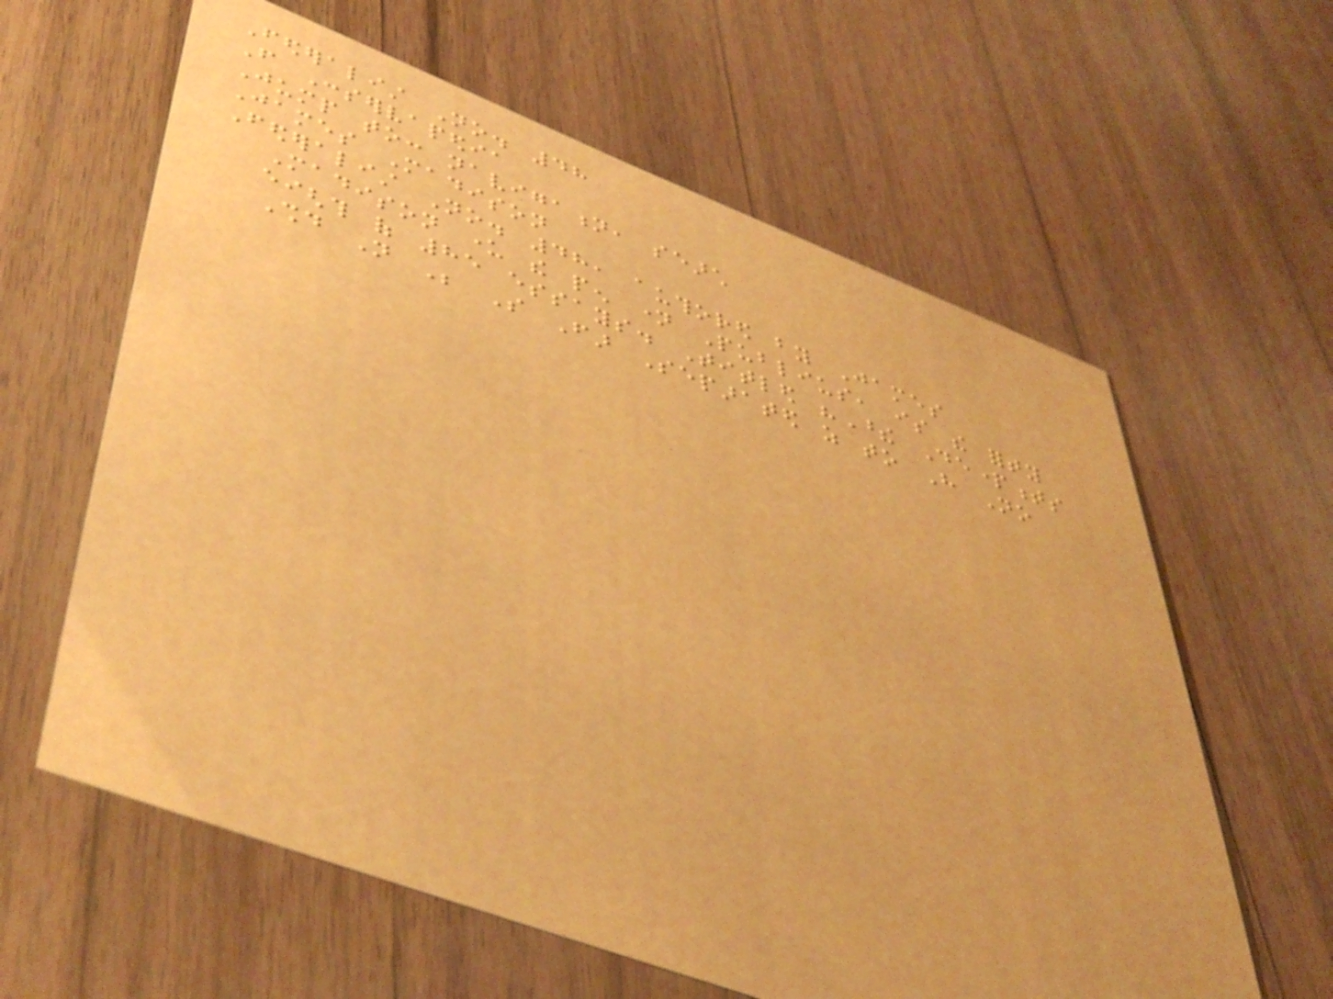Federalist No. 48
From Conservapedia
Jump to: navigation, search
James Madison
Federalist No. 48, authored by James
Madison under the pen name Publius, is the forty
eighth of 85 essays. Titled "These Departments
Should Not Be So Far Separated as to Have No
